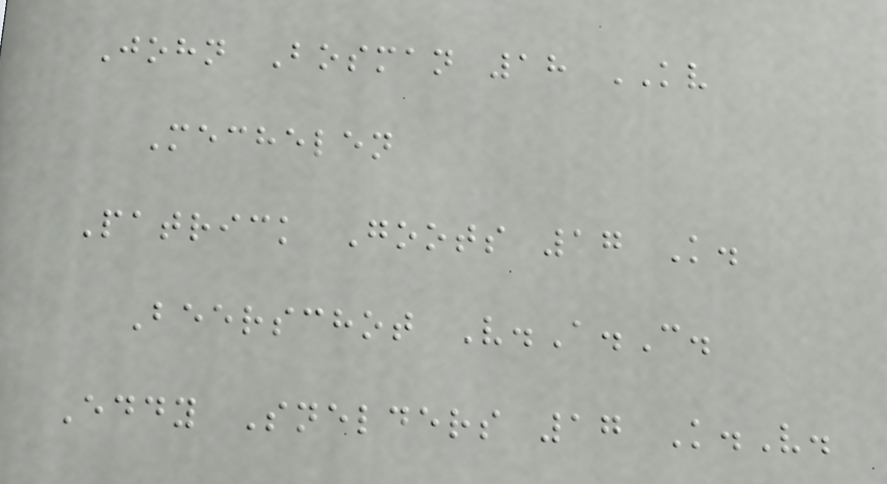John Bosman 18 KV
Mechelen
Patrick Goots 17 K.
Beerschot V.A.C.
Eddy Snelders 17 K.V.
